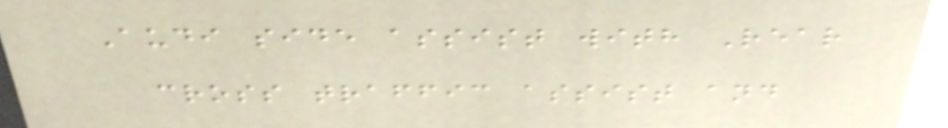Audi side assist with Rear
cross traffic assist and
